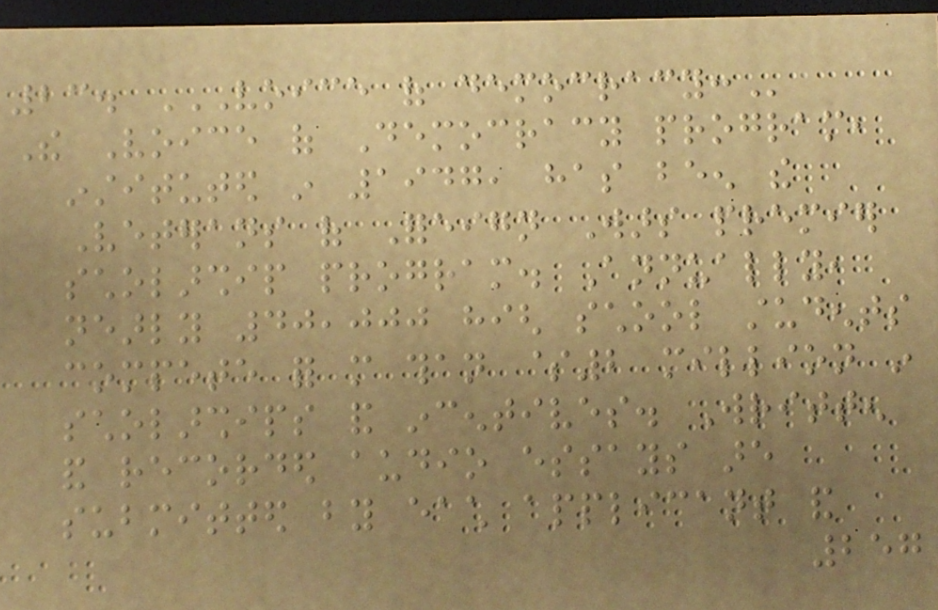23. VOICE OF DEMOCRACY:
The Voice of Democracy program,
instituted in 1947, has been the
Veterans of Foreign Wars premier
scholarship program. Annually,
nearly 40,000 high school students
compete for more than $2 million in
scholarships and incentives. Written
and recorded audio essays are
submitted by each applicant and
257
